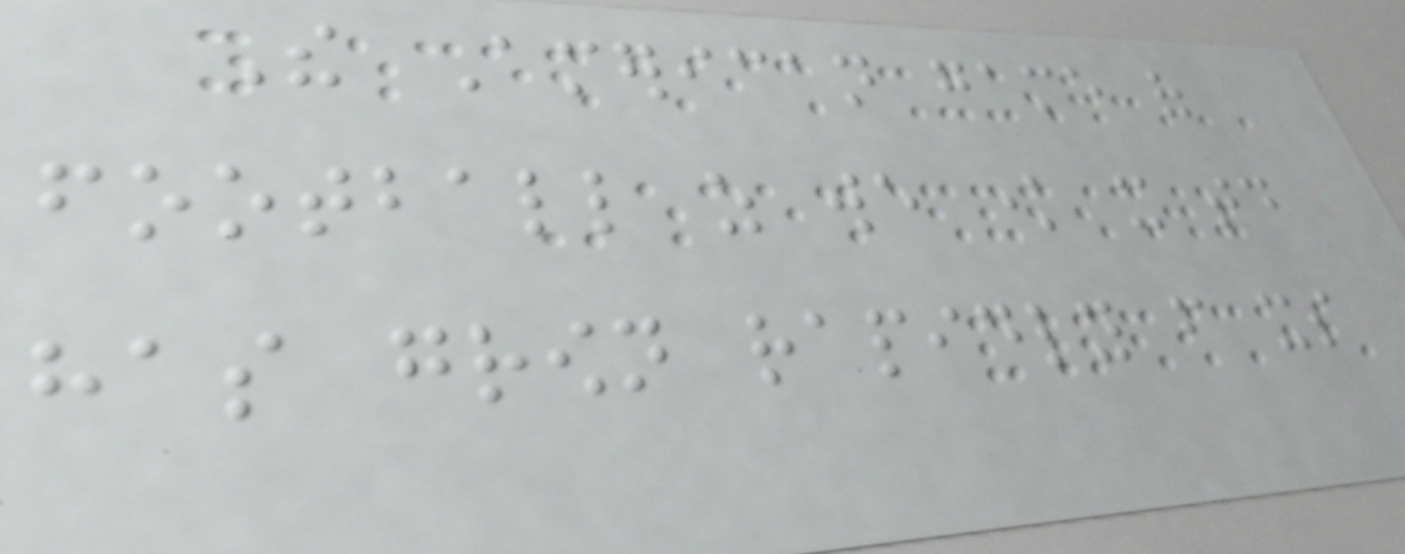The American game of
football as we know it today
has grown rapidly from its
